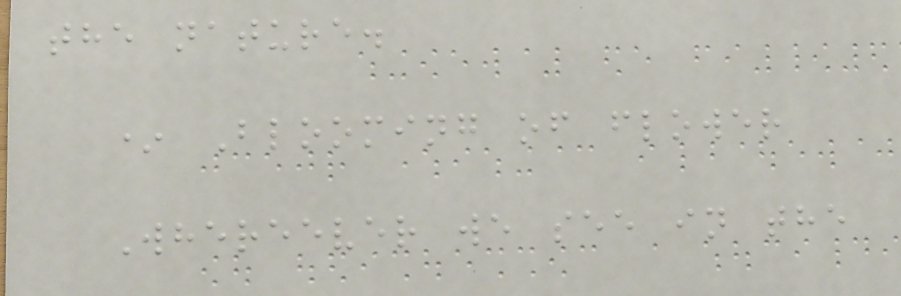the nature.
* Blooming of flower
Whereever we see in the
